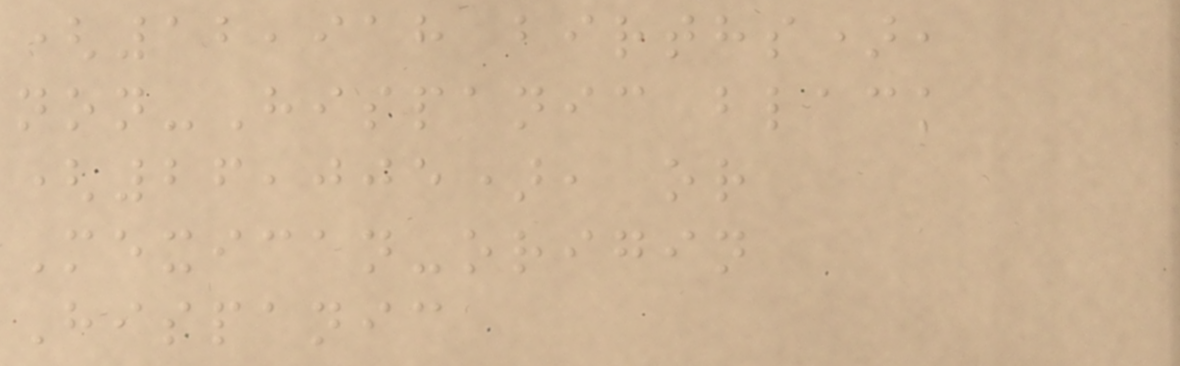(12,918 births),
non-Hispanic black
(26,005), or
Mexican-origin
Hispanic
